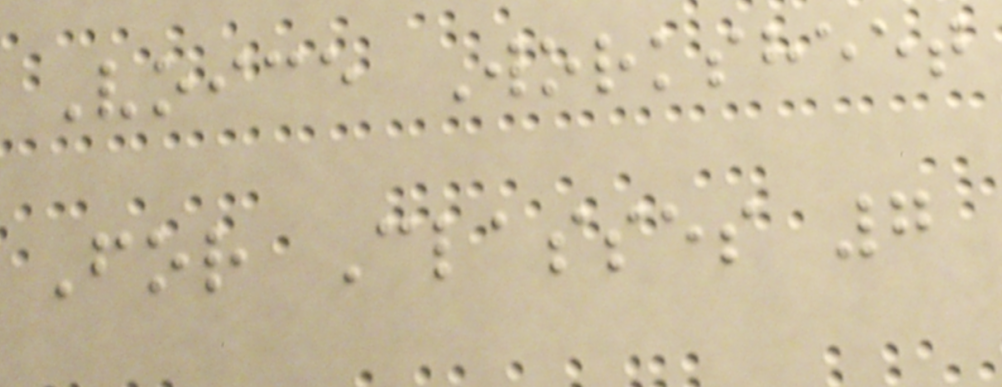Voice Worksheet
For Classes 7
